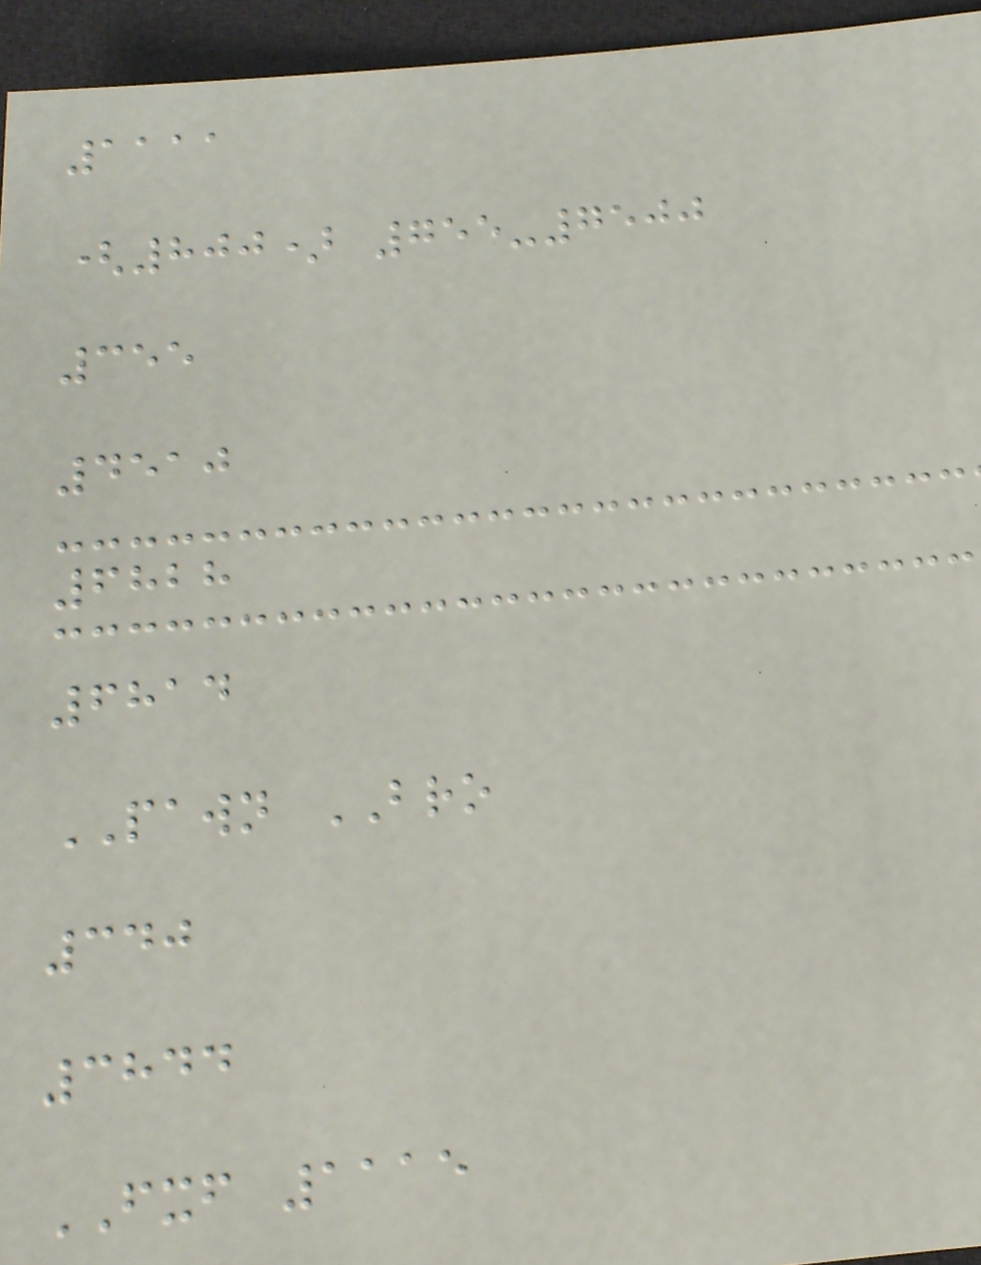1111
(800) 755-7500
355
4510
6828
6814
PAWN BRO
340
3844
FXF 1115
